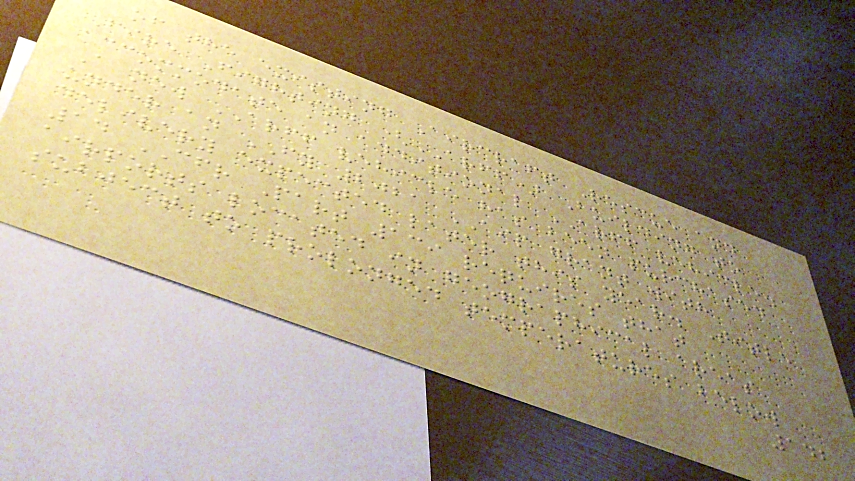of the existing Aircraft Rescue and
Fire Fighting (ARFF) Building to
accommodate an additional ARFF vehicle.
A new ARFF vehicle has been purchased
under an FY 2021 AIP grant with
delivery expected later this year. Title
14 CFR Part 139 requires that
airports located in geographical areas
subject to prolonged temperatures below
142
